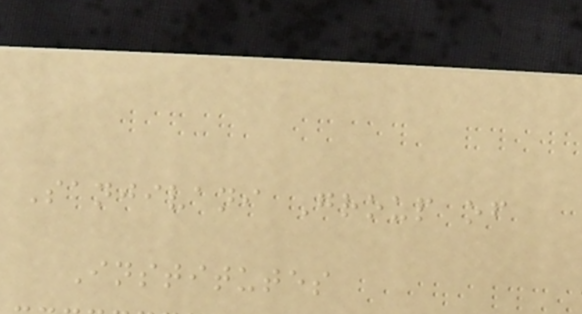Sanjivani Group of
Institutes
